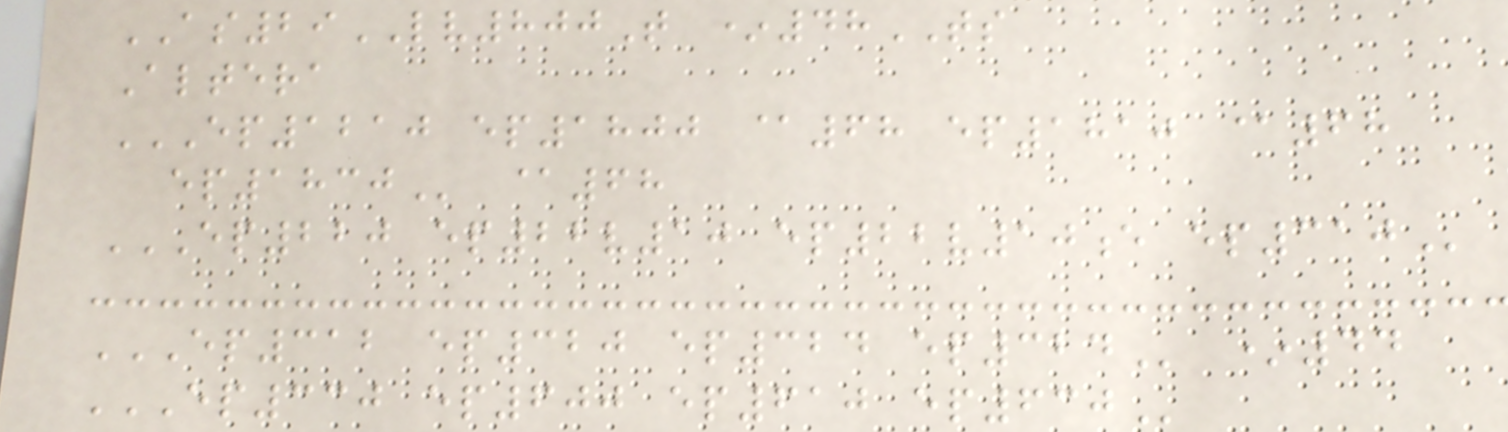AS29LV800T *48TS
Altera
EP1210 EP1800 @68 EP1810 @68
EP1830 @68
EP220 EP22V10 EP22V10E EP310
EP312 EP320 EP324 EP324 *44
EP330 EP600 EP610 EP630
